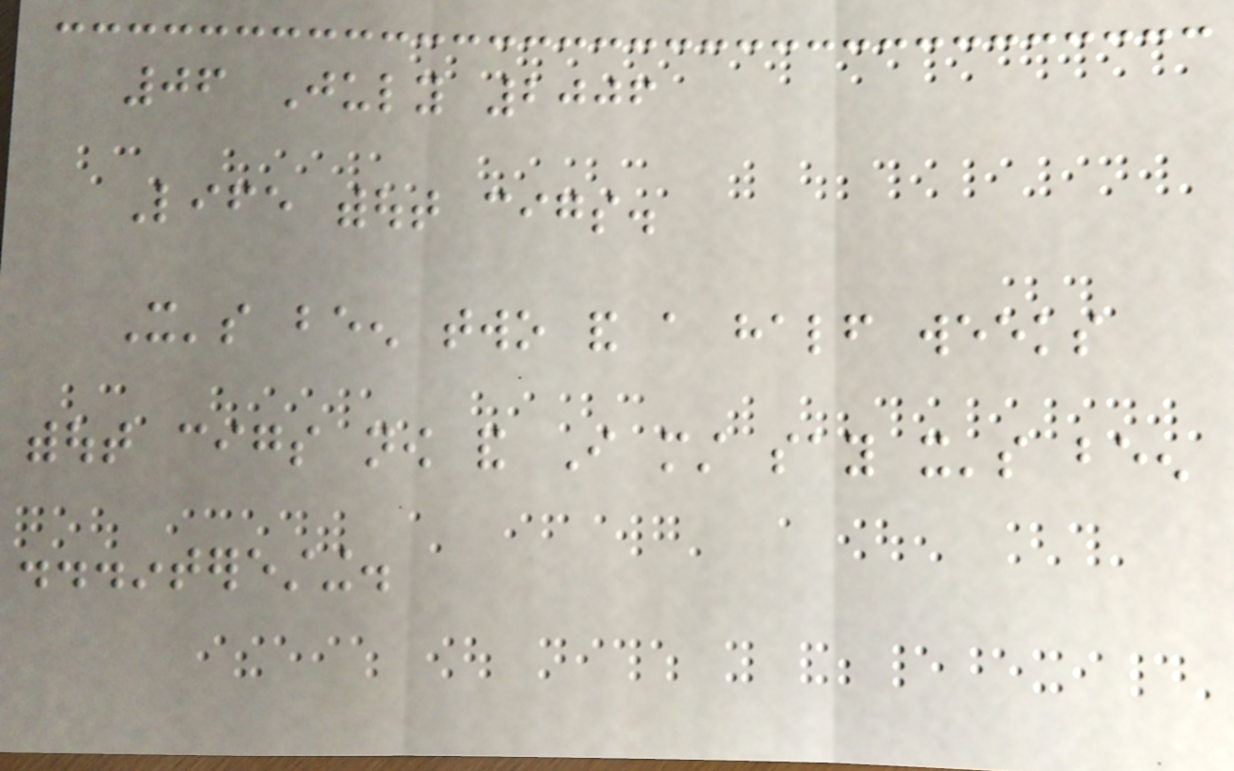06 July 2006
Life without cigs.
It's been two and a half weeks
without cigs now and I must say it's been
...interesting.
